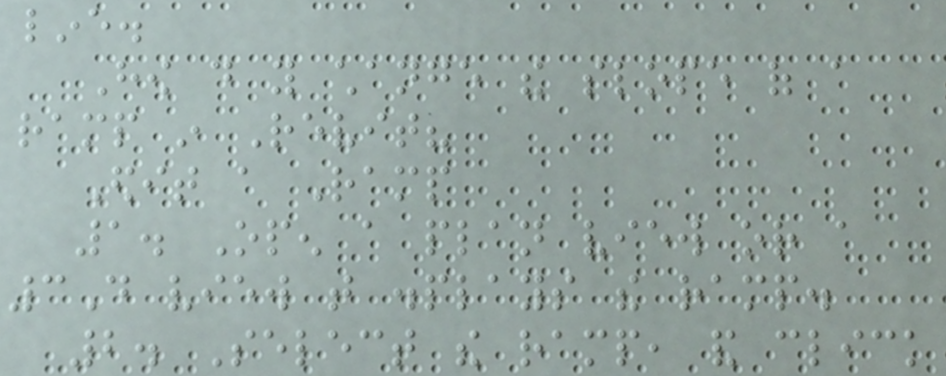line.
How do you change the slope of a
ramp in Revit?
Edit a Ramp
1. Open a plan view or a
3D view that displays the ramp.
2. Select the ramp, and click
